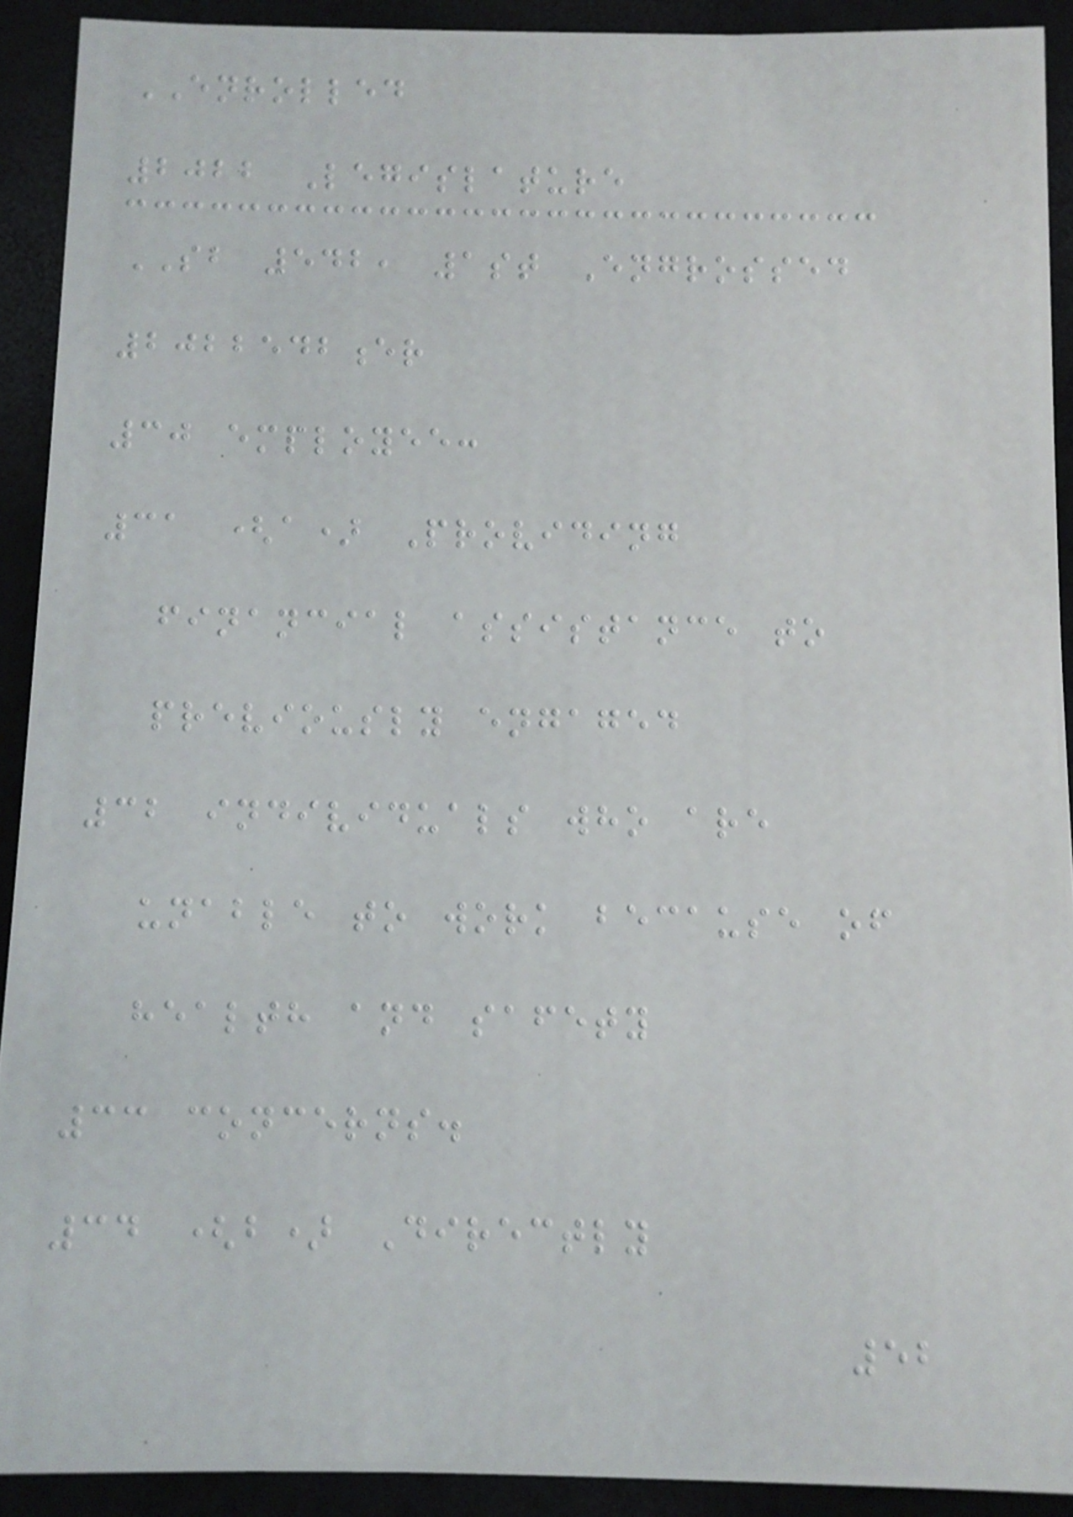ENROLLED
2022 Legislature
SB 542, 1st Engrossed
2022542er
30 employee:
31 (a) Providing
financial assistance to
previously engaged
32 individuals who are
unable to work because of
health and safety
33 concerns.
34 (b) Directly
52
